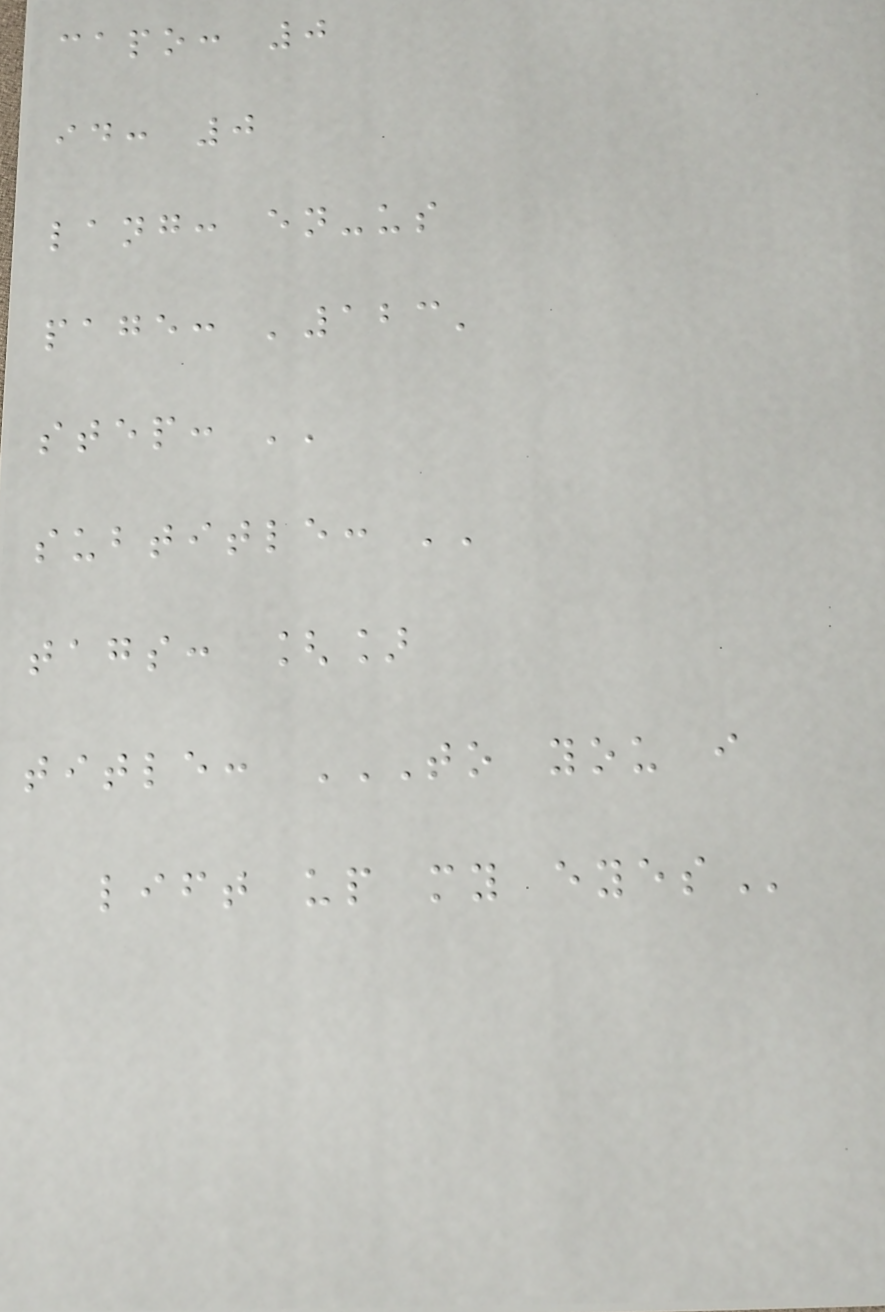capo: 0
id: 0
lang: en-us
page: '123'
step: ''
subtitle: ''
tags: []
title: TO YOU I
LIFT UP MY EYES
